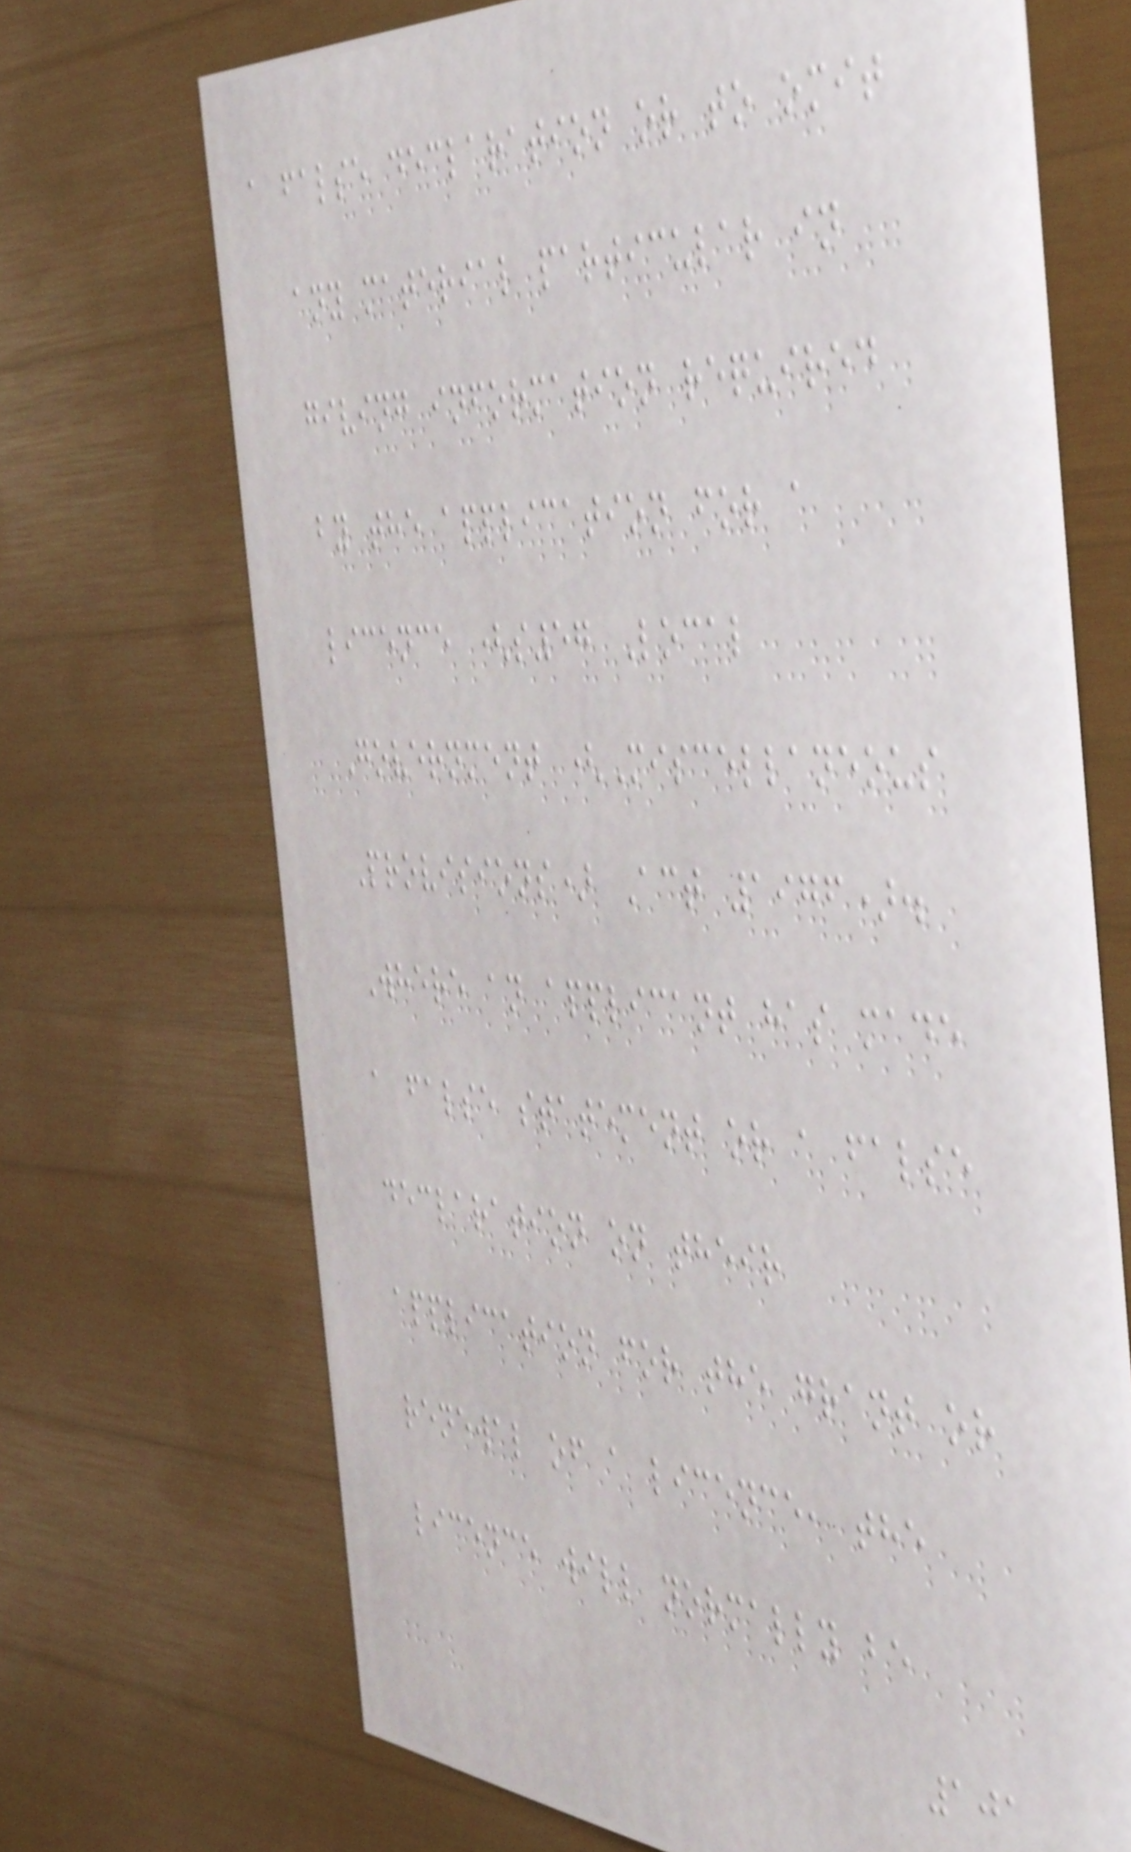a false declaration or to omit
any material particular in
giving information required
by the application for a
licence (s57 Local
Government (Miscellaneous
Provisions) Act 1976).
Where an applicant has made
a false statement or a false
declaration on their
application for the grant or
renewal of a licence, the
licence will normally be
101
